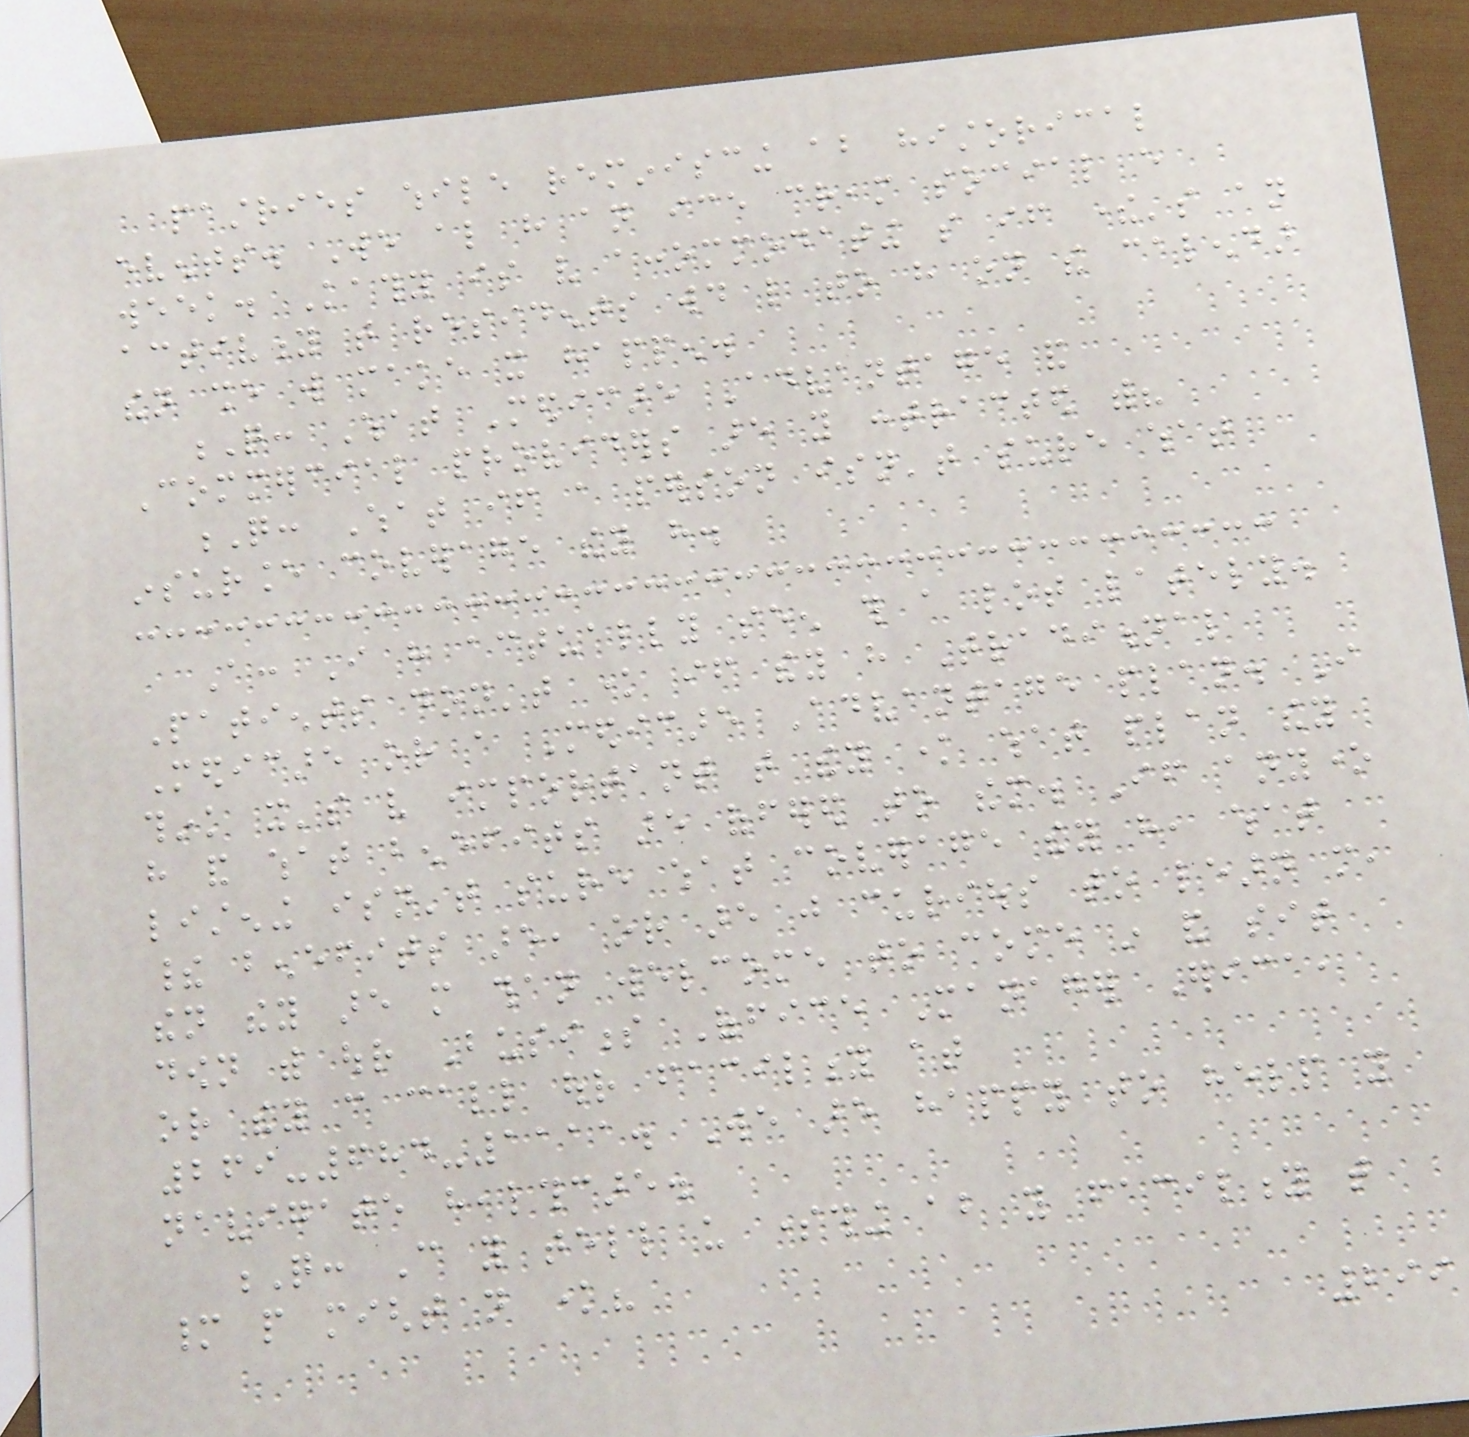pastries while reminiscing about historical
events. We also have an ice cream social every
week. Kathy is very accommodating so if there's an
activity that residents would like to have on the calendar
then she will make it happen.
Q: What Medicare Advantage and
Commercial providers are you contracted with?
Q: What if a person isn't sure what
insurance coverage they have.
A: I have actually seen this a lot lately.
Patients don't know if they have Traditional
Medicare or a Medicare Advantage plan. I
think it's very important that they know what plan they
have and what benefits are offered to them. If anyone
listening isn't sure what coverage they have, what
their benefits are, or are just curious to learn more,
then they are more than welcome to come in and sit
down with our Business Office Manager Erica,
or they can call our facility at
269-684-1111. We are happy to help you
navigate healthcare.
Q: Can you tell us something about you facility that
many people might not know?
299
